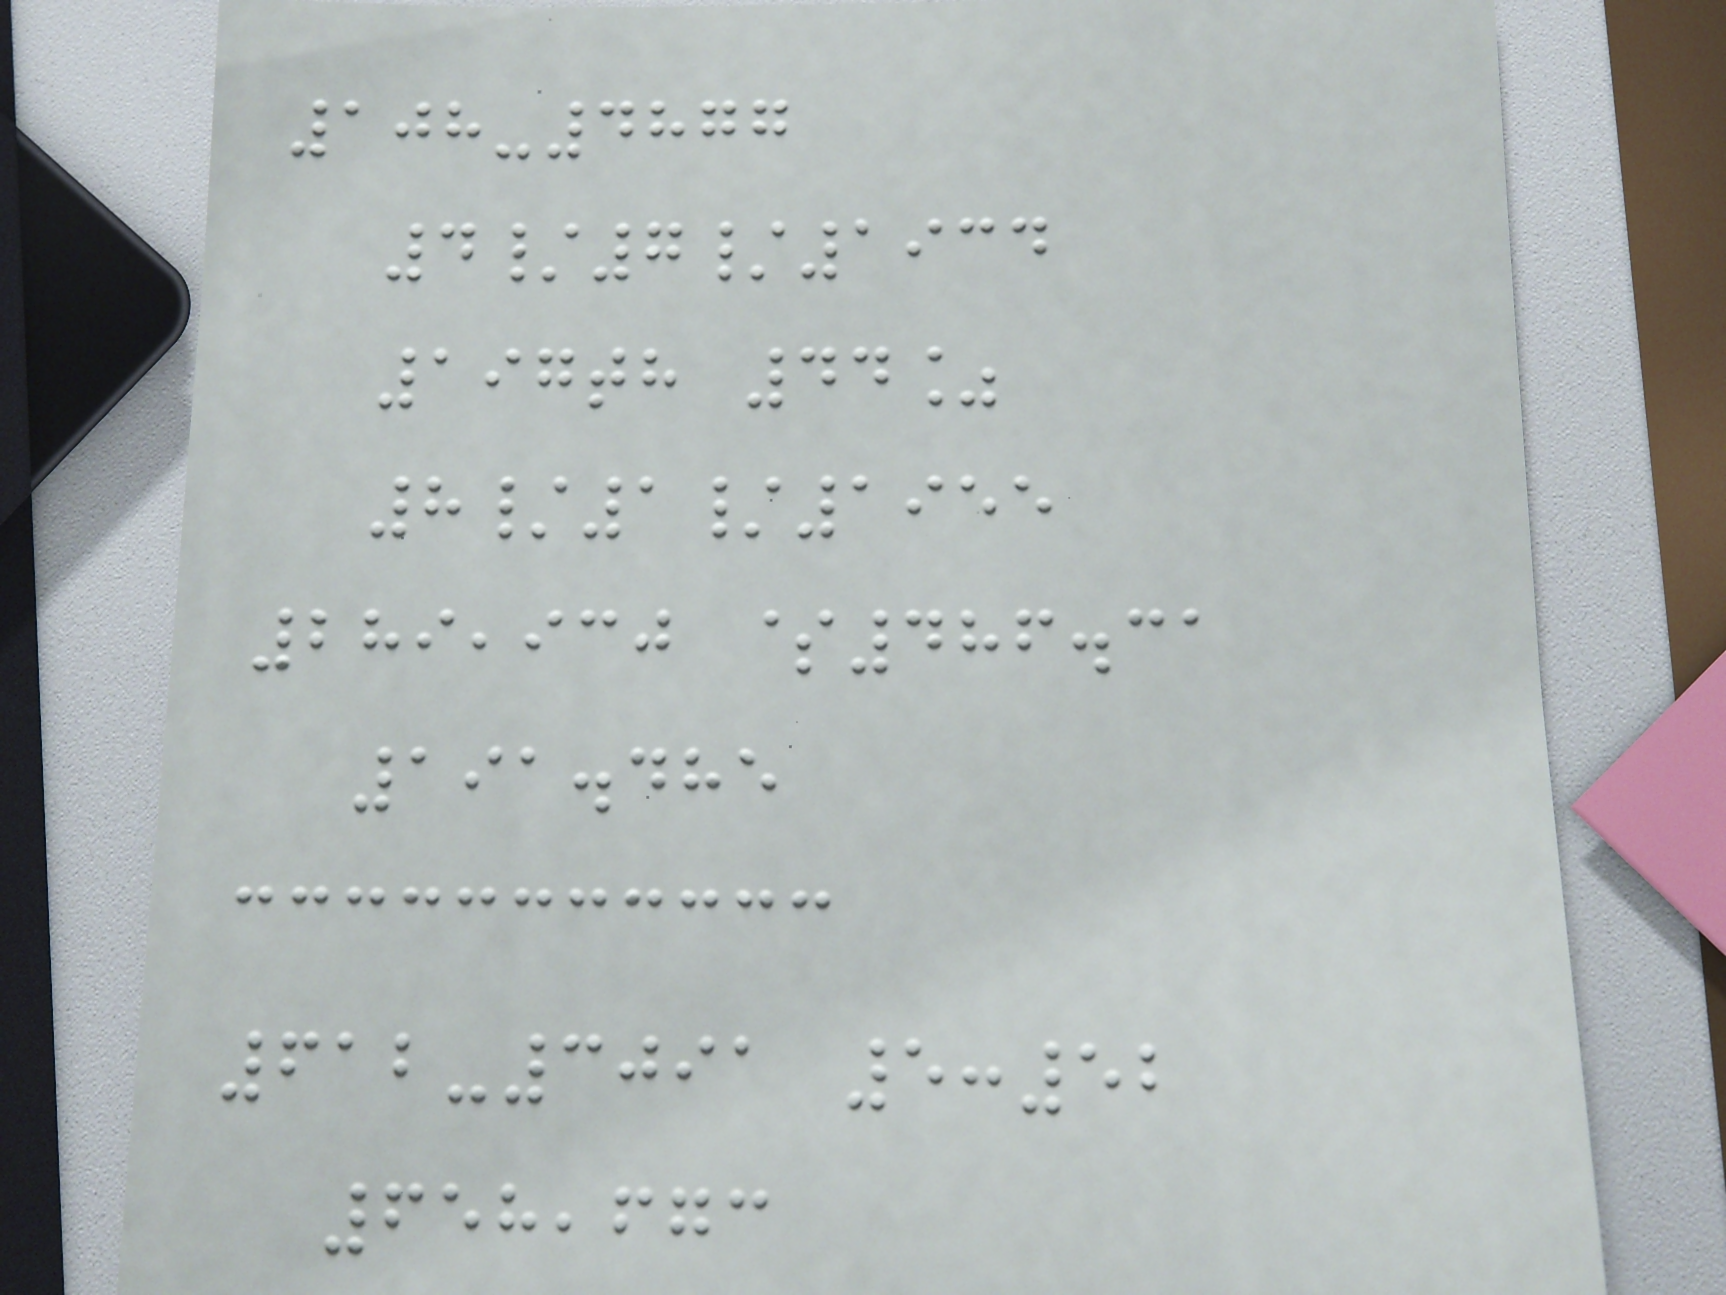108-4877
4/7/1934
197th 44%
8/1/1955
289,930 $486.31
191.485
612-3091 5:52
658,673
